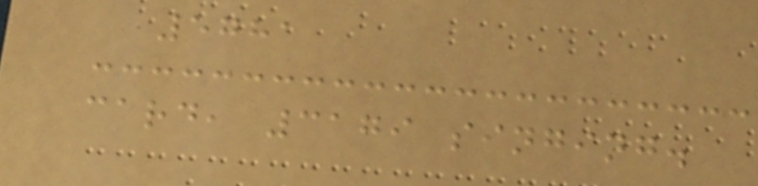5781
card, 3179 singing.
